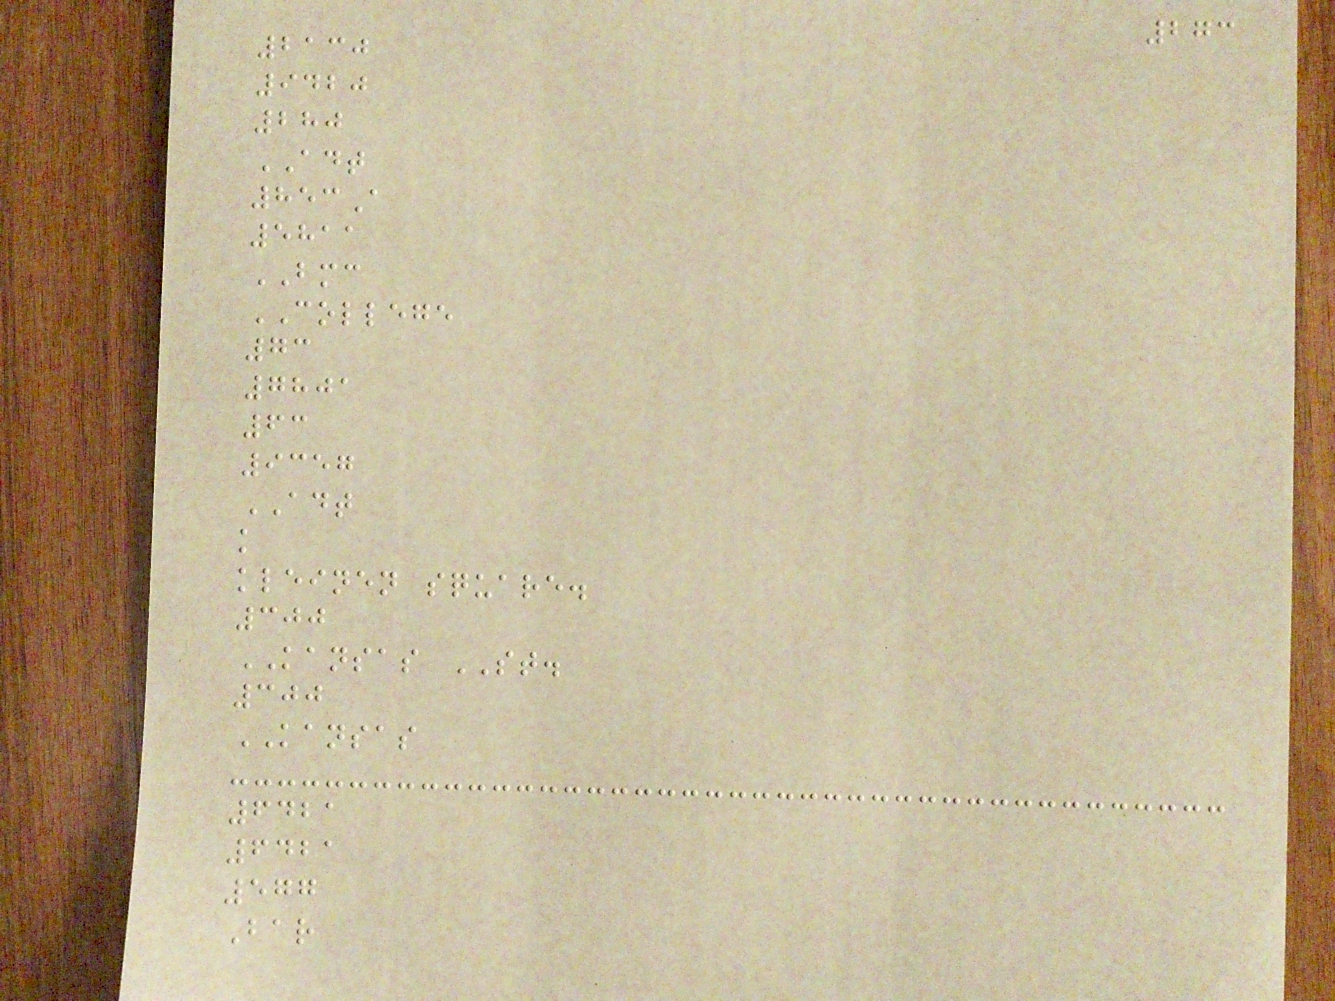273
2130
9420
280
ADT
853A
5811
BMC
COLLEGE
73
7801
63
9357
ADT
k
kleinen square.
300
KANSAS ST.
300
KANSAS
6421
6421
577
Bar
